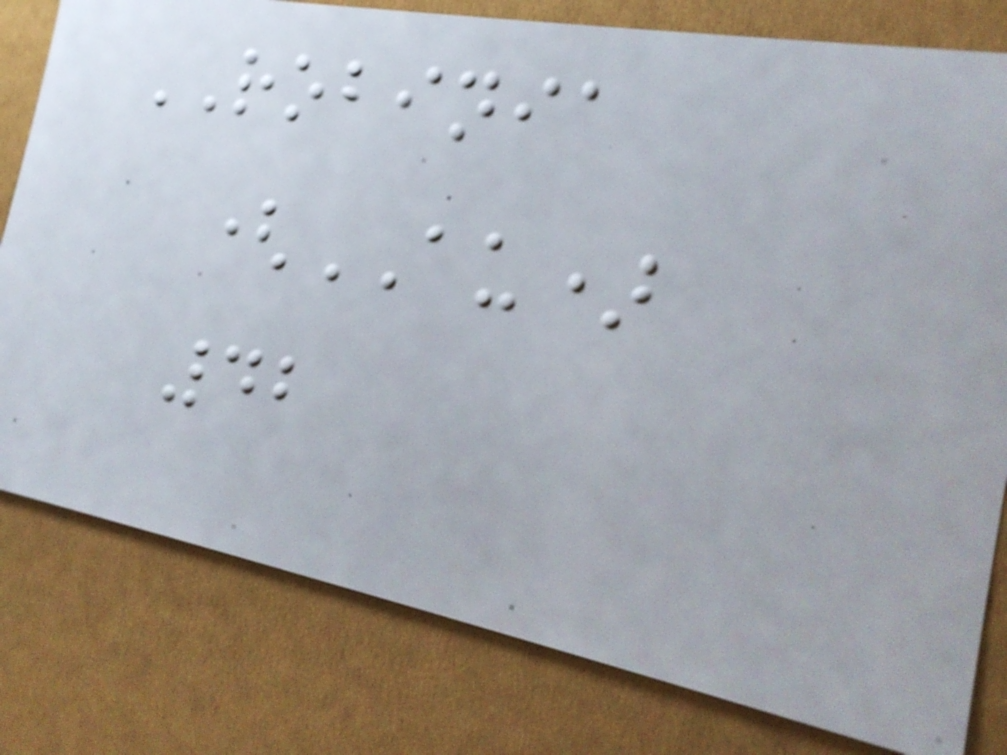ROBINIA
(AU)
42
